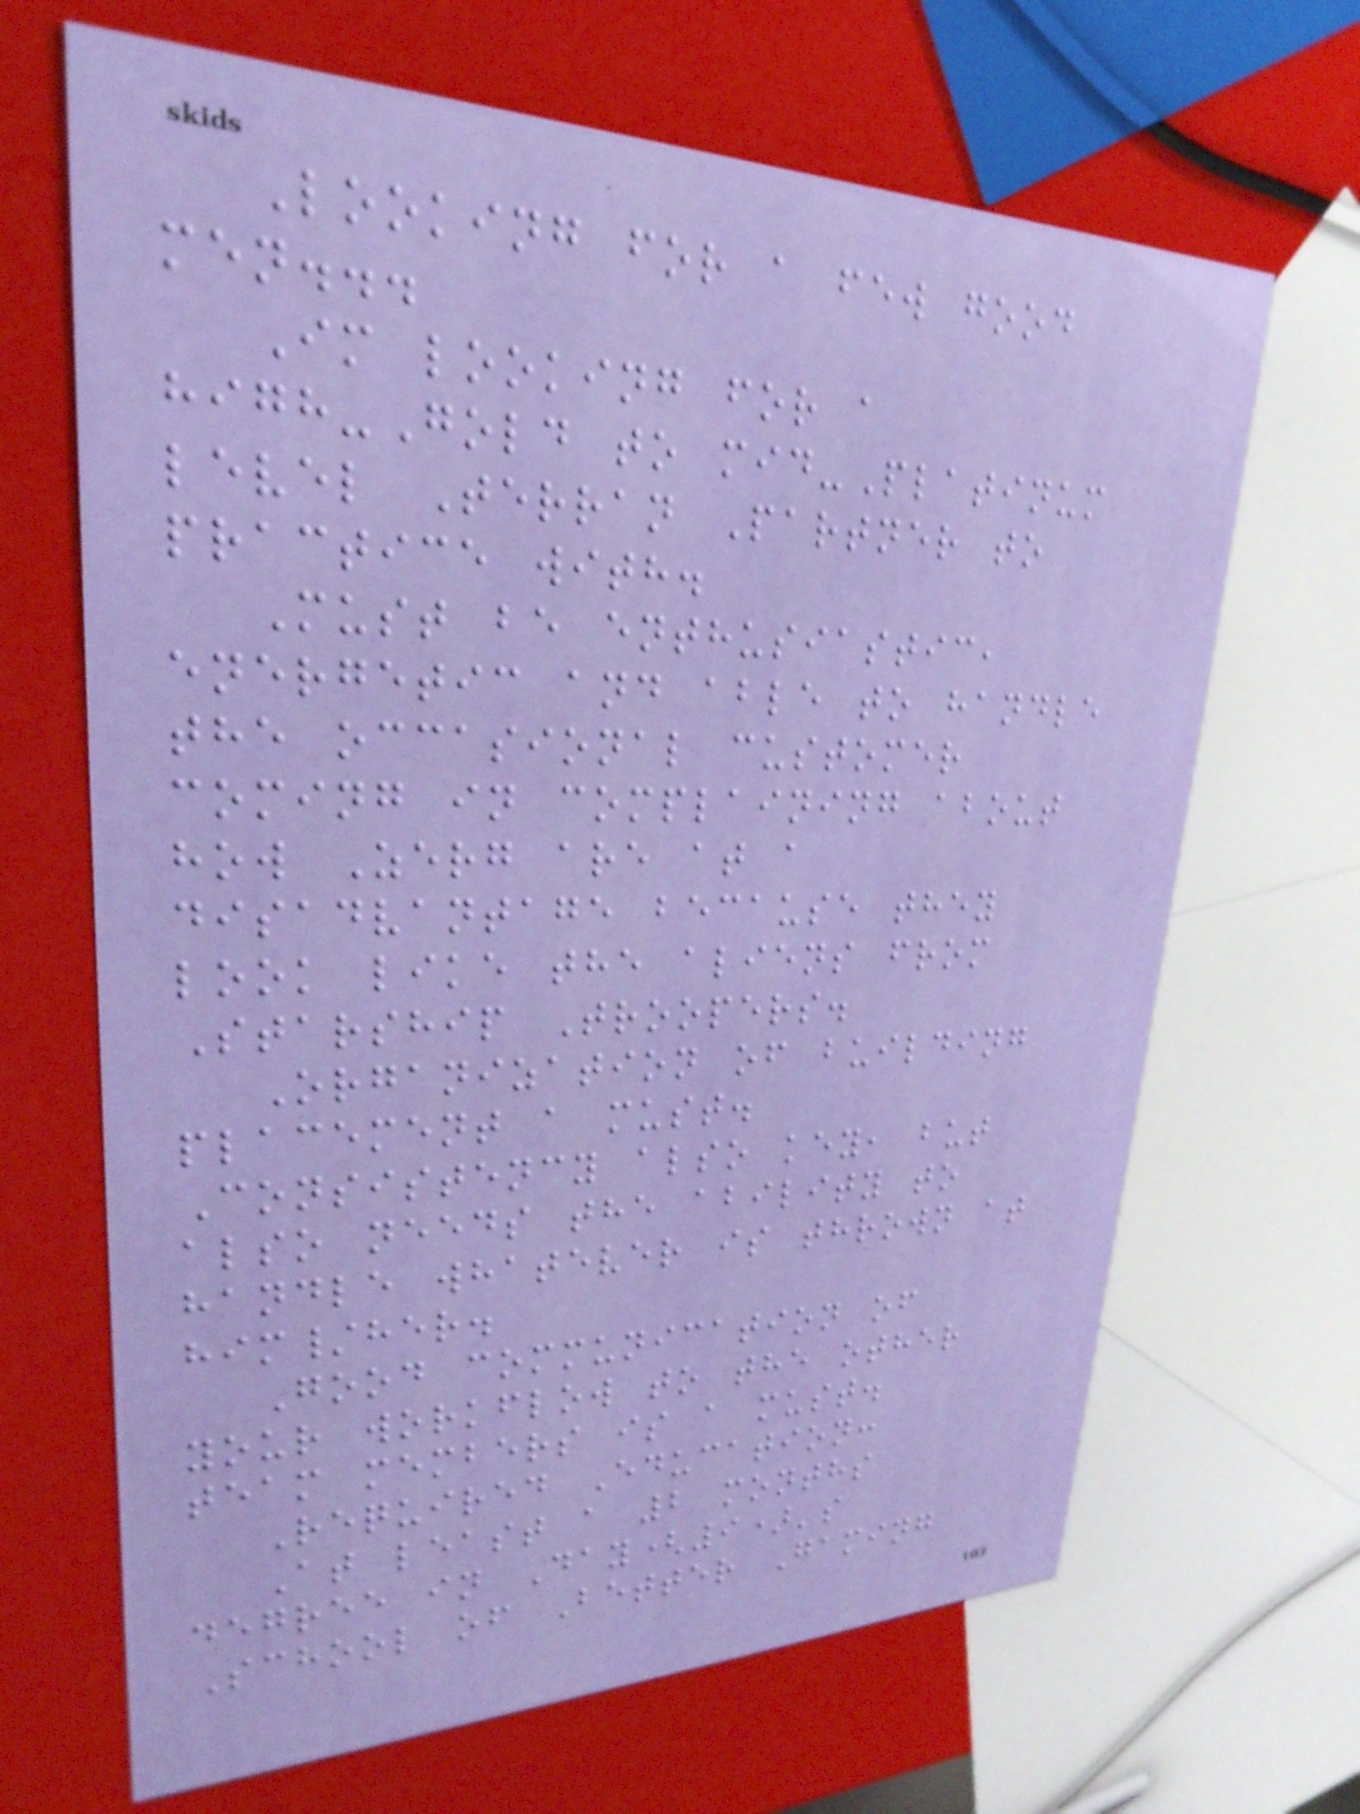Looking for a few good
men...
Im looking for a
high-Gold to mid-Platinum
level Terran Partner to
practice with.
Must be enthusiastic,
energetic and able to handle
the occasional customer
coming in complaining about
how Zerg are at a
disadvantage because they
look like the aliens from
Starship Troopers.
Organization of building
placement a must.
Consistency also key, but
also needs the ability to
handle whatever is thrown at
him/her.
Good communication of
your workflow to the other
team members is a must.
Required Education:
At least a 2 months
degree in Day(9)'s
School of Better Gaming
